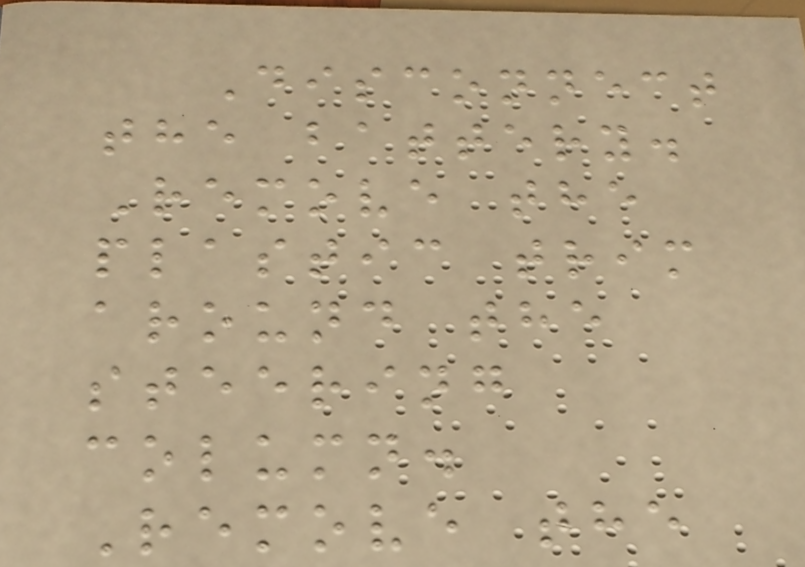Disconnect
the battery.
Remove the
plastic trim
around the
steering
column.
Remove the
